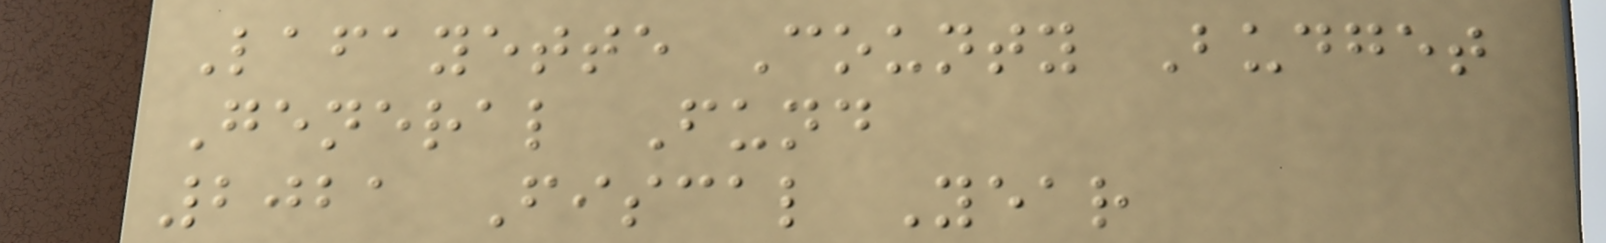Lafayette County Budget
General Fund
2021 Fiscal Year
